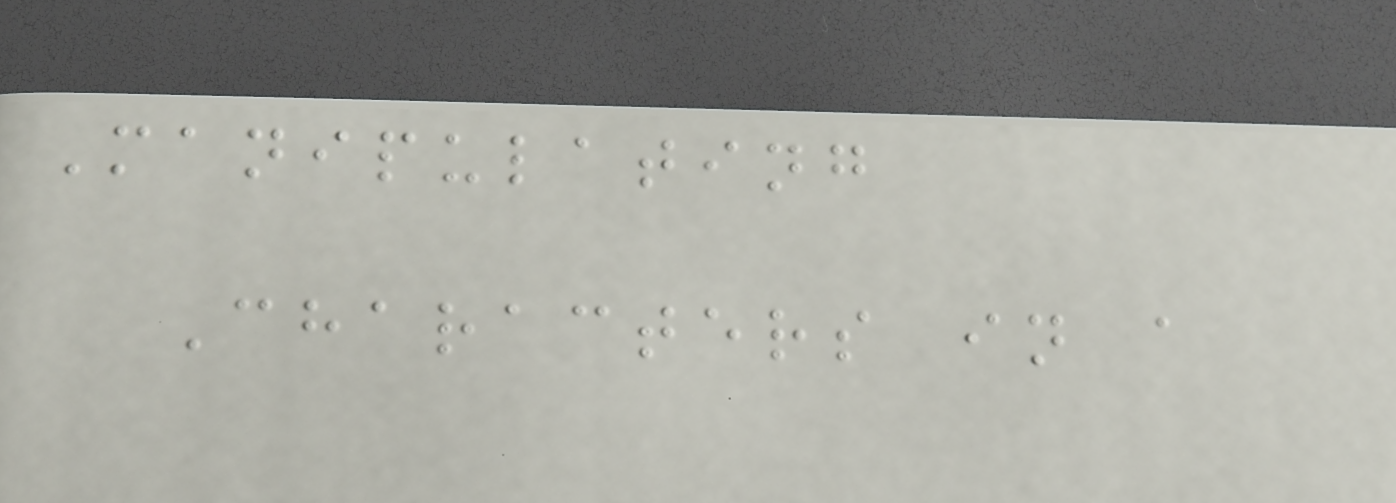Manipulating
Characters in a
